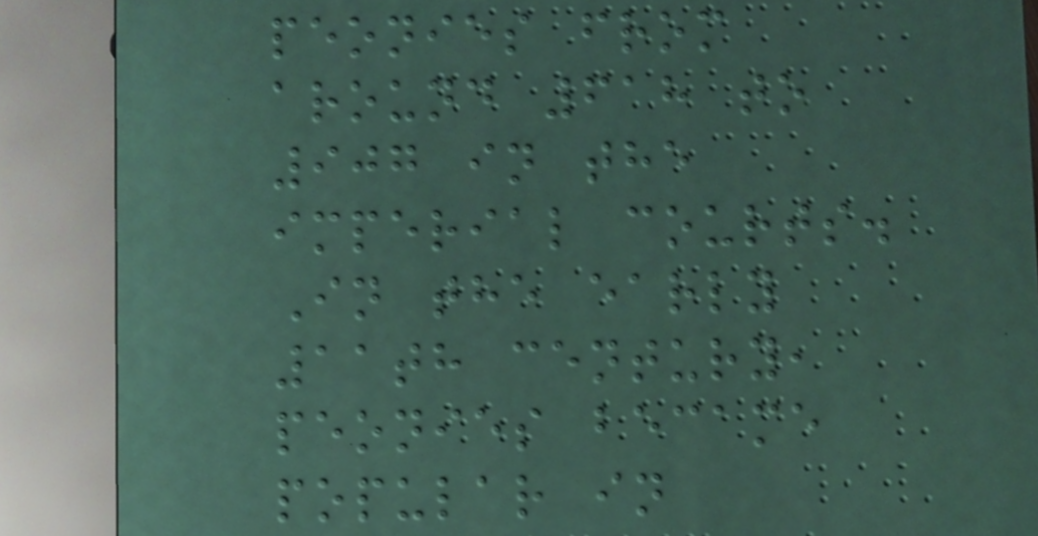peonies from
around 618 to
907 in the
imperial courts.
In the early
11th century,
peonies became
popular in
